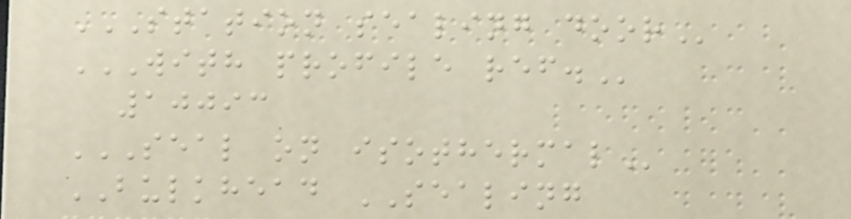STATION SEALING DOOR
WITH PROFILE REF.
10093
SEAL ON ISOTHERMAL
BULKHEAD SEALING
